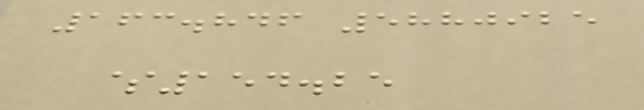163.846 5880925
$154.25
